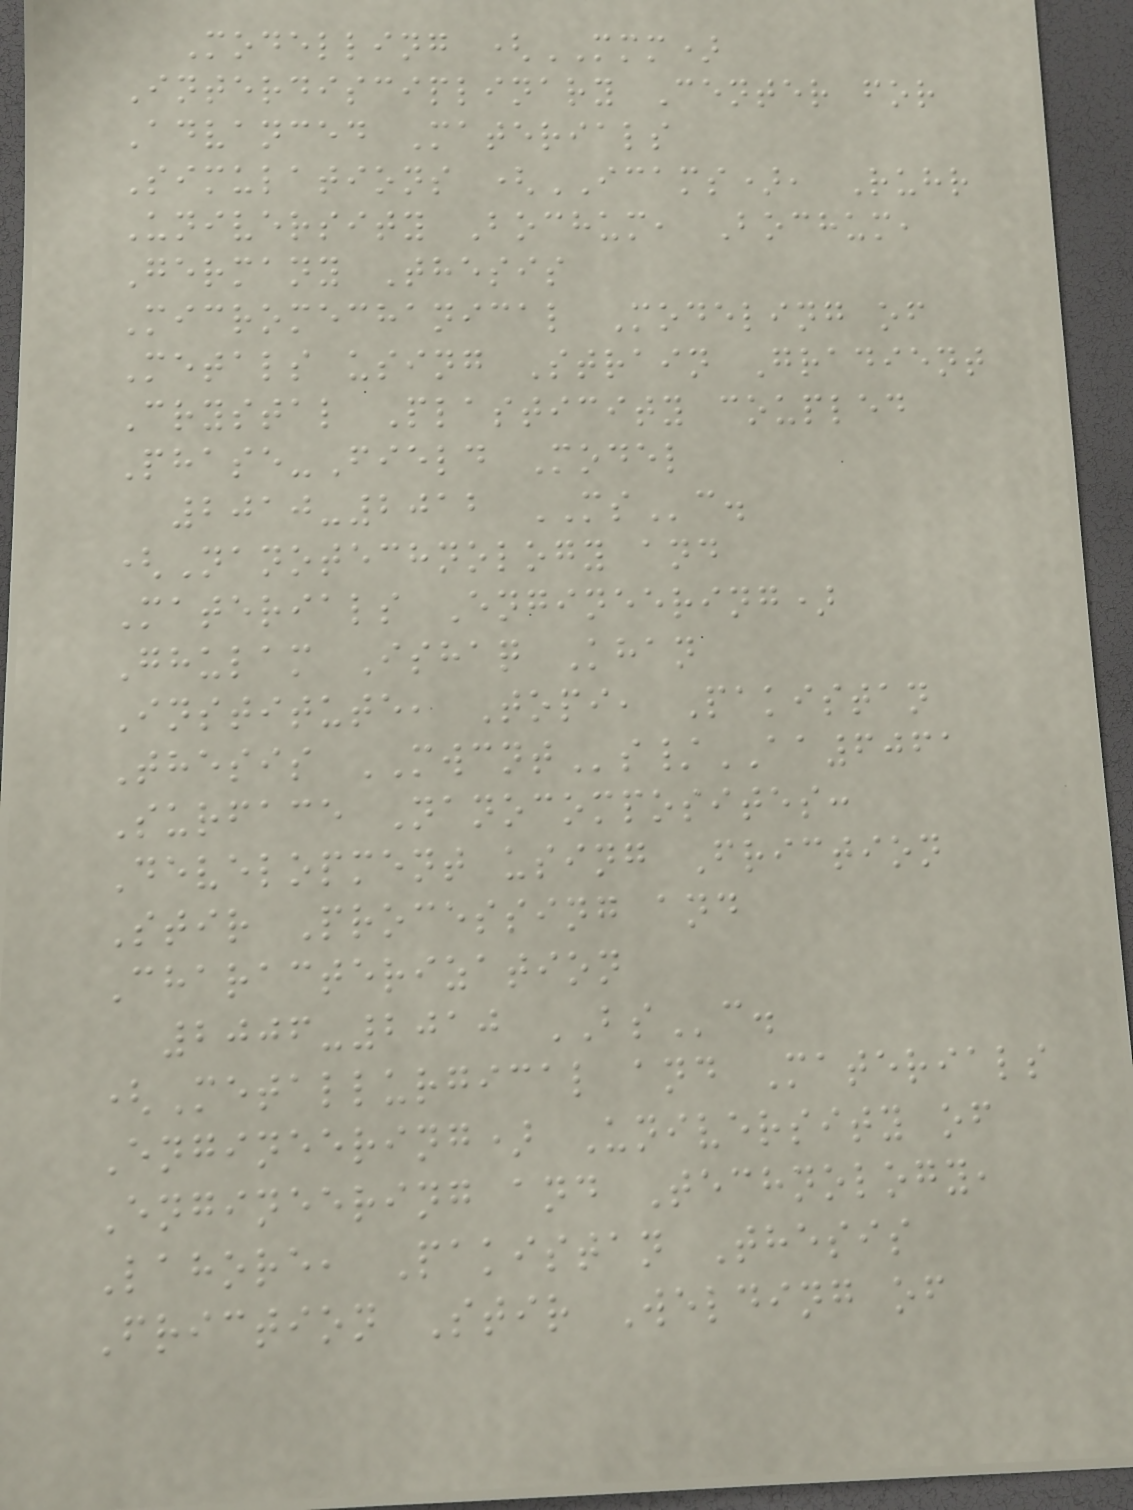Modelling (MMM)
Interdisciplinary Center for
Advanced Materials
Simulations (ICAMS), Ruhr
University Bochum, Bochum,
Germany Thesis
Micromechanical Modeling of
Metals using Strain Gradient
Crystal Plasticity coupled
Phase-Field Model
2010-2012 MSc.
(Nanotechnology and
Materials Engineering)
Ghulam Ishaq Khan
Institute, Topi, Pakistan
Thesis MWCNTs/AA6061
Surface Nanocomposites:
Development using Friction
Stir Processing and
Characterization
2006-2010 BSc.
(Metallurgical and Materials
Engineering) University of
Engineering and Technology,
Lahore, Pakistan Thesis
Friction Stir Welding of
